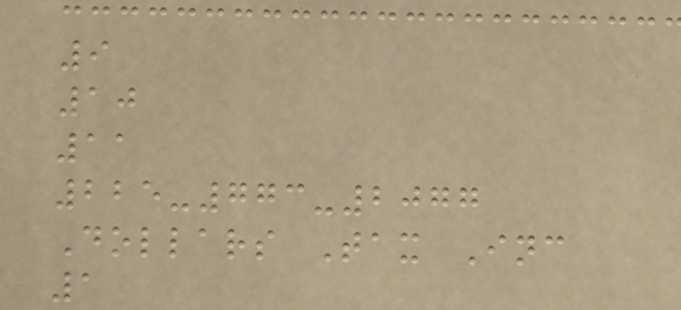9
10
11
225-773-2077
Dollars Tax Inc
1
